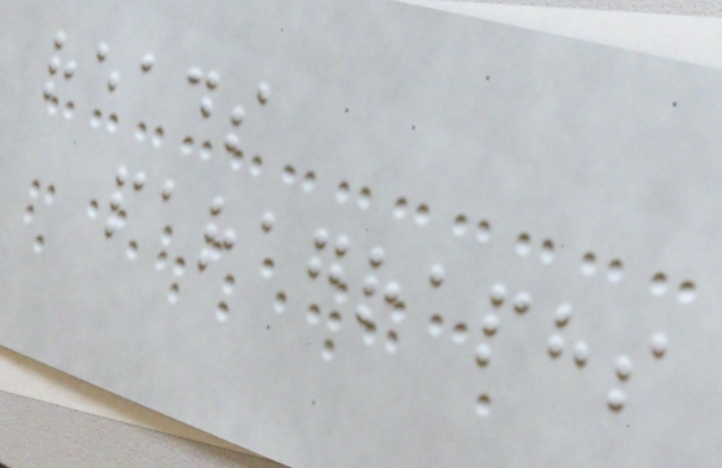reads
paragraphs
